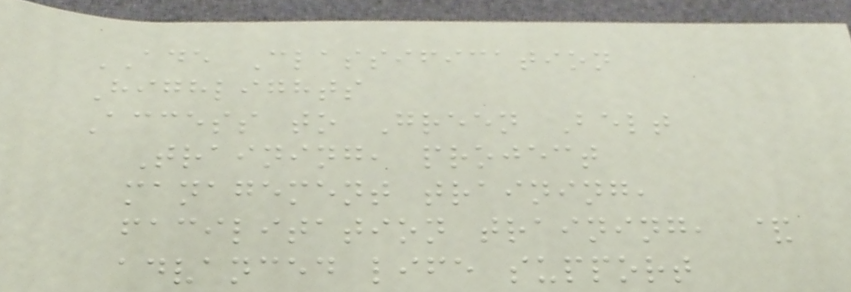ADE Classification
Highlights
Access to Green Belt
Training, project
management training,
facilitation training, &
advanced life support
